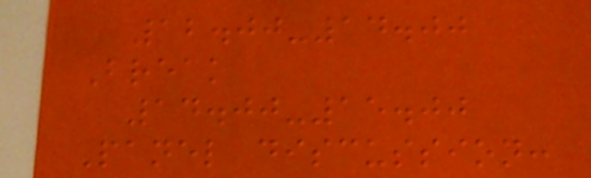12.00-14.00
Break
14.00-15.00
Panel discussion:
